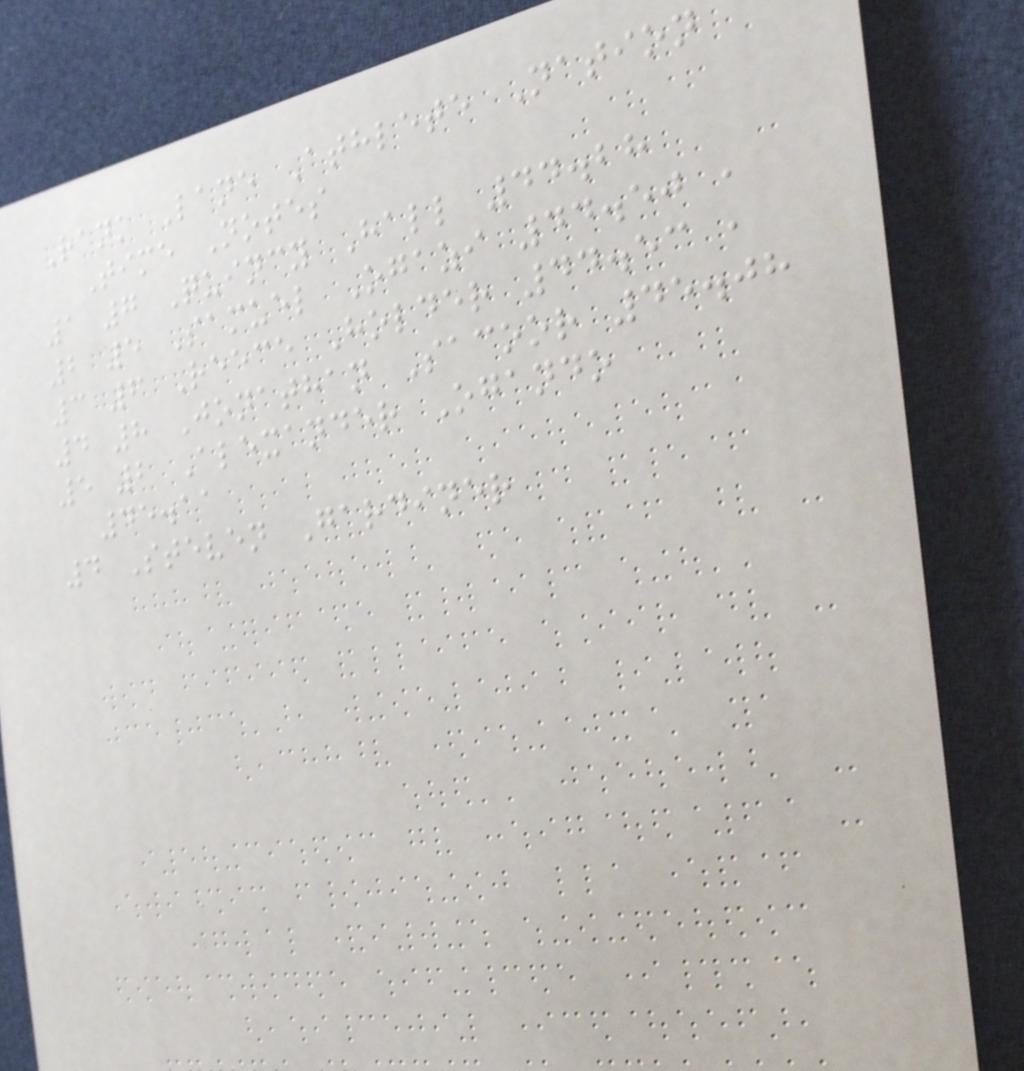Rank Lane Athlete Nation
Time Notes
1 7 Quincy Hall 44.28
2 5 Samuel Ogazi 44.50 ,
3 6 Reece Holder 44.53 ,
4 8 Jonathan Sacoor 45.08
5 2 Alexander Ogando
45.11
4 Steven Gardiner
